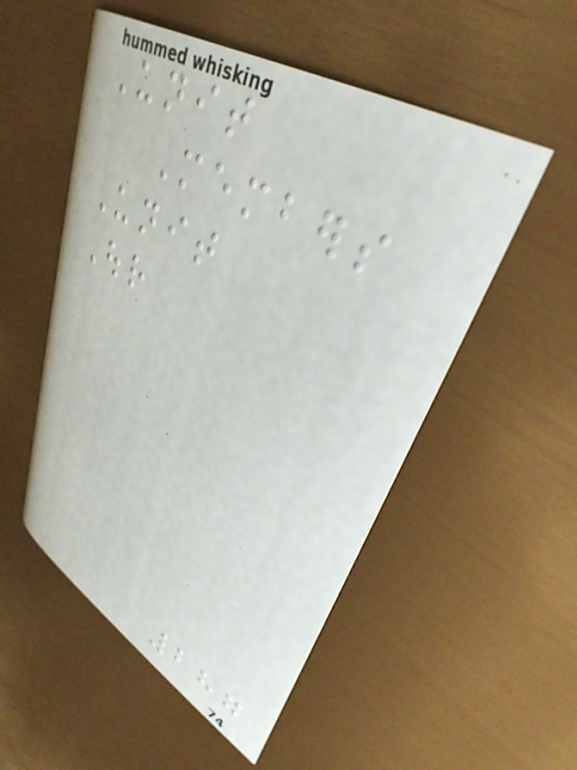Unit
Members
Unit
Our
287
